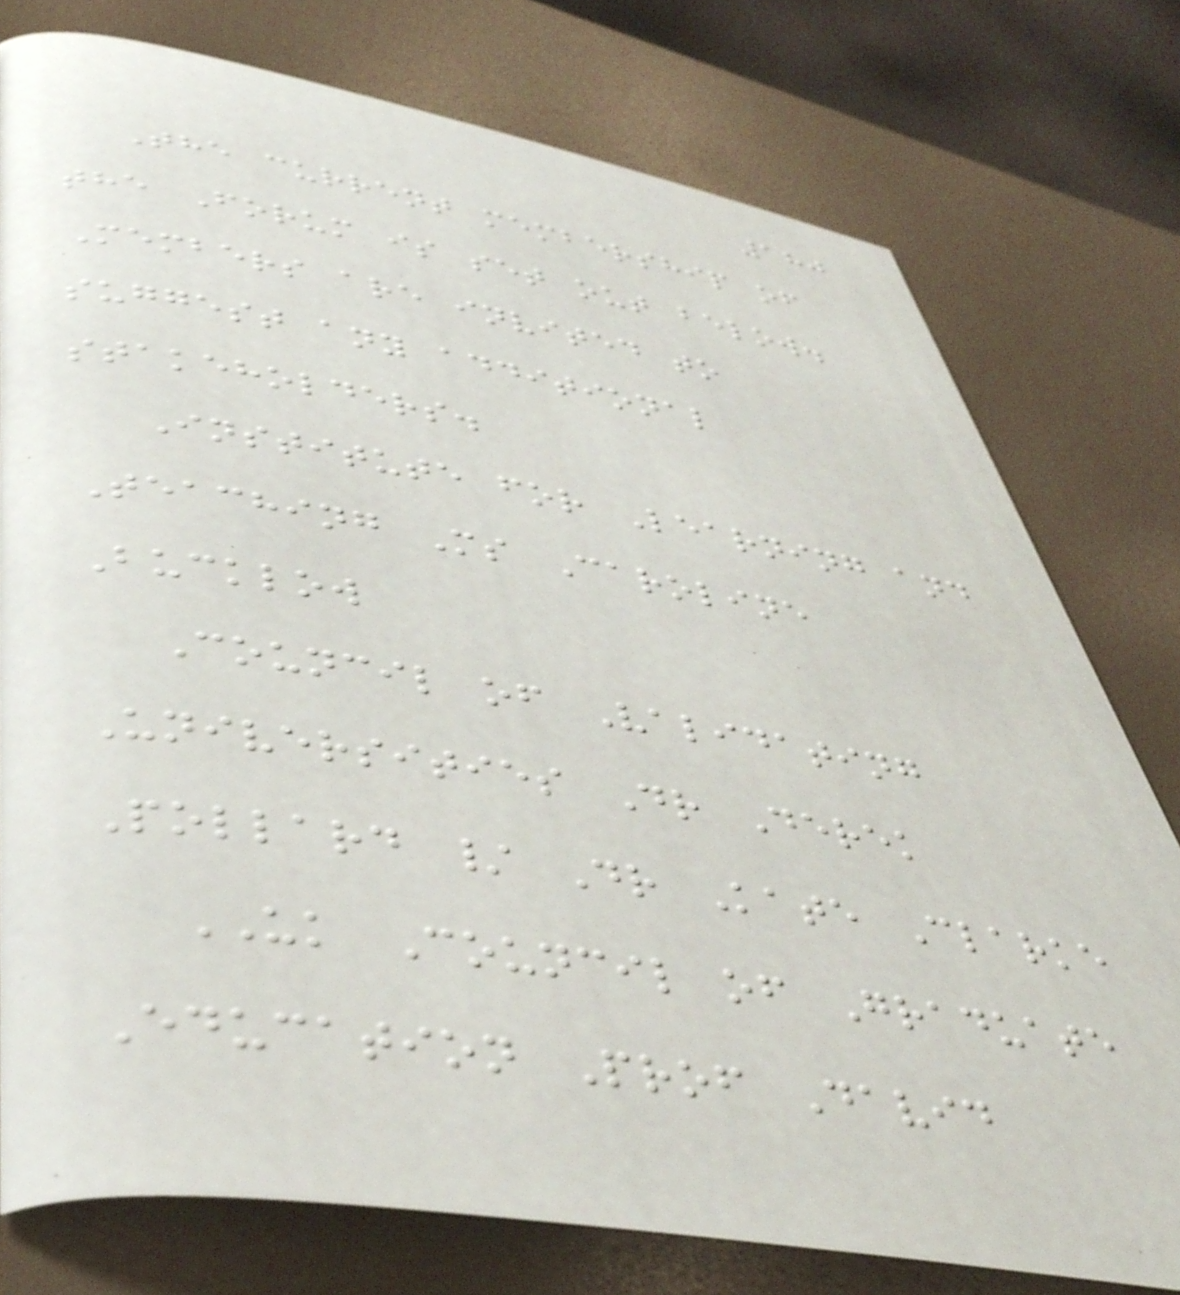180
The current membership of
the Forum is set out below.
Members are invited to
suggest any additional
stakeholders.
Institute for Learning and
Teaching Ms Caroline
Bucklow
Council of Validating
Universities Dr Derek
Pollard / Dr Kate Clarke
UK Council of Graduate
Education Prof David
